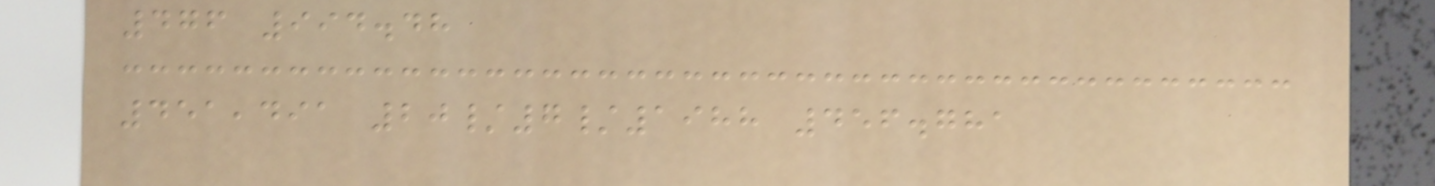476 994.48
451,491 20/7/1988 456.781
